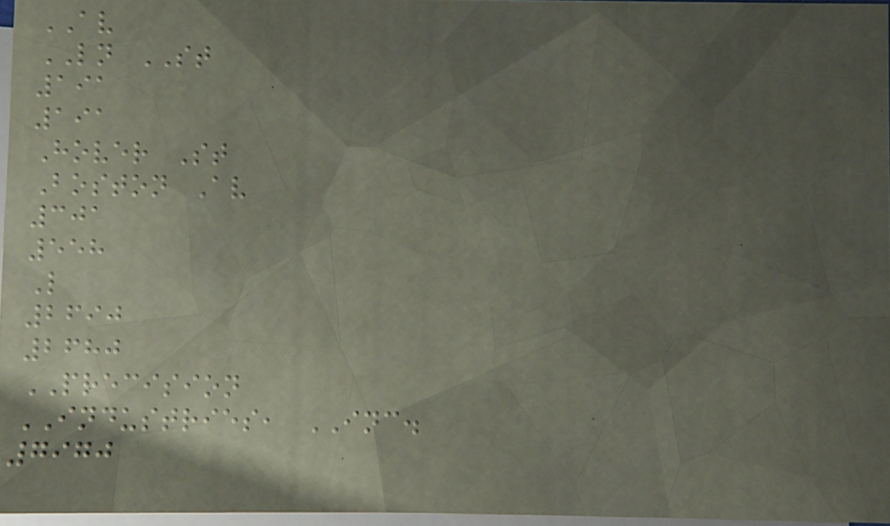AV
LN ST
191
191
Hover St
Boston Av
301
558
L
2690
2680
PRECISION
INDUSTRIES, INC.
7970
